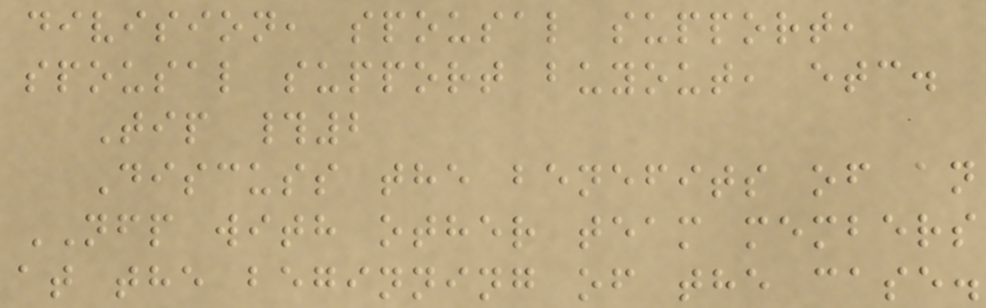division, spousal support,
spousal support buyout, etc.
Tip #2
Discuss the benefits of an
NFP with other team members
at the beginning of the case.
